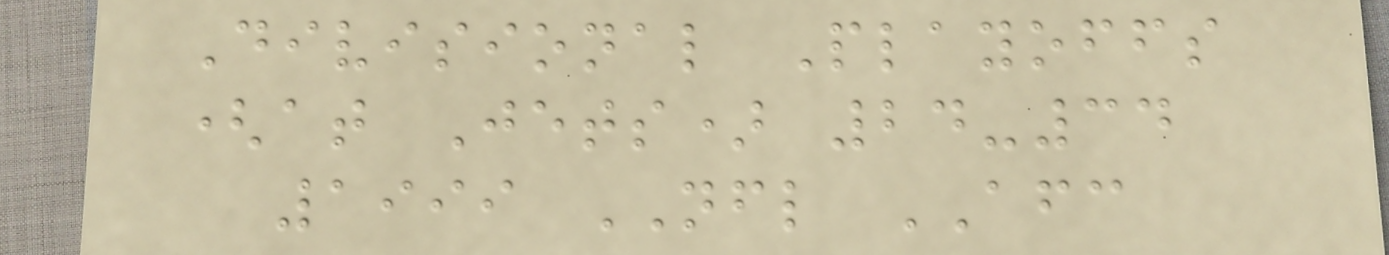Divisional Playoffs
(at Jets) 24-34
1999 NFL AFC
